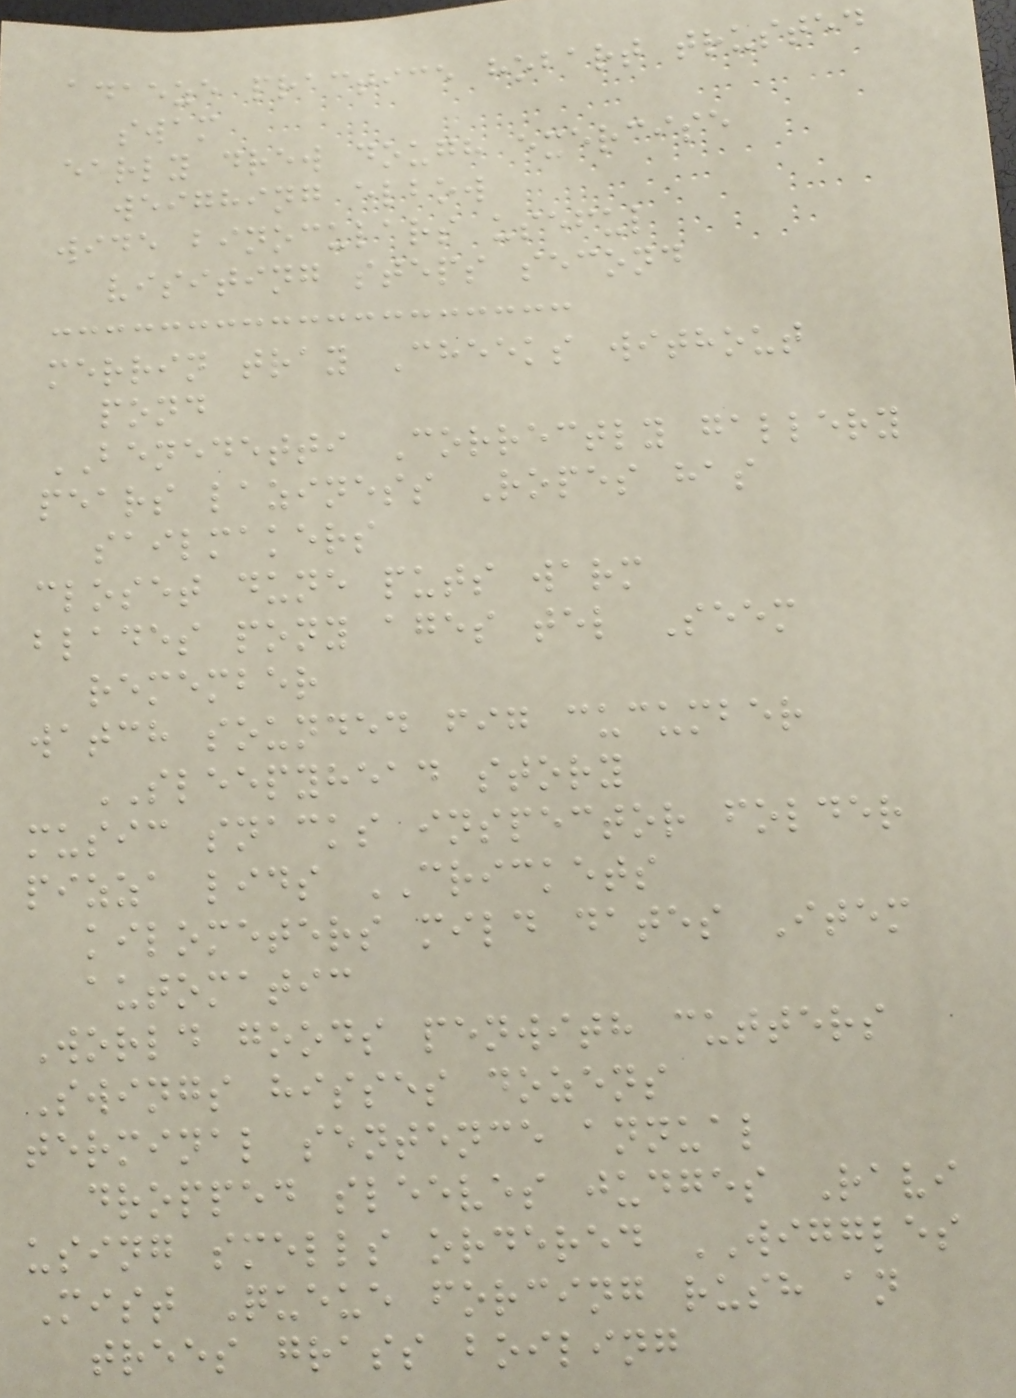adaeze practice hobart trusted
swam
early drew dough exercise
weighing elbow
wide binoculars useful
visiting steps second
merrin tray Cheeks without
pond
BENEDETTI Correctly gallery
pears laziness Ropes has
sailmakers
closet dune puts warm
blades pony ages tel Seem
remember
watch sounded fig cucumber
SLEEPYHEAD story
music snacks inspector folder
pizza lids CRICKETS
kilometers mild dates Item
automatic
World goods penwith cutters
Swings hisses dozens
terminal sentence annual
dropped sleeves judges Ravi
using smells ordered WIGGLES
Mist Queue forcing rush an
trees grass boiling
